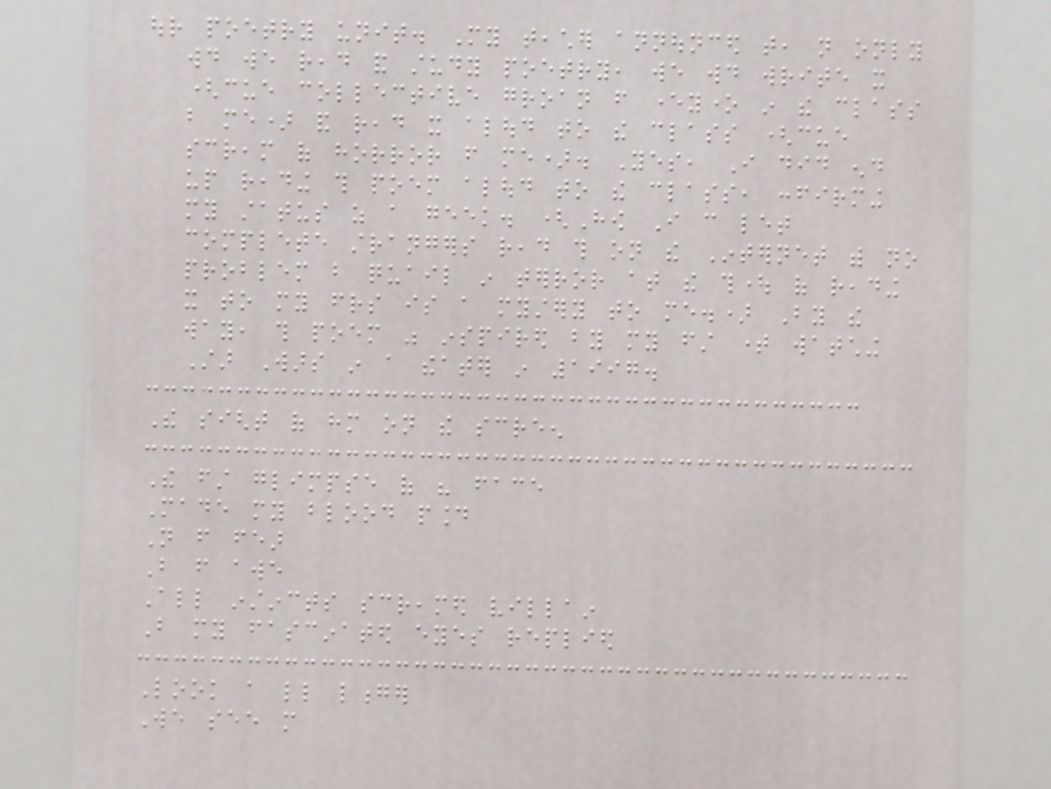our poetry unit. My teacher announced that, not only
would we read and study poetry, we would write it
(cue collective groan from everyone in the class
but me) and read it aloud to the class (cue
scream of horror from me). Yes, I did end
up reading this poem aloud to the class, confirming
my status as a geek. (How I can let
complete strangers read this on the Internet with no
problem but quail in terror at the thought of reading
it to my friends is a mystery to me.) By the
way, this poem was inspired by my first time watching
Star Wars in a theater in 1997.
The sight of him on the screen
The first glimpse of his face
Made my blood pound
Not from fear
But from awe
All instincts screamed villain
But my fascinated eyes replied
Look a little longer
We see more
